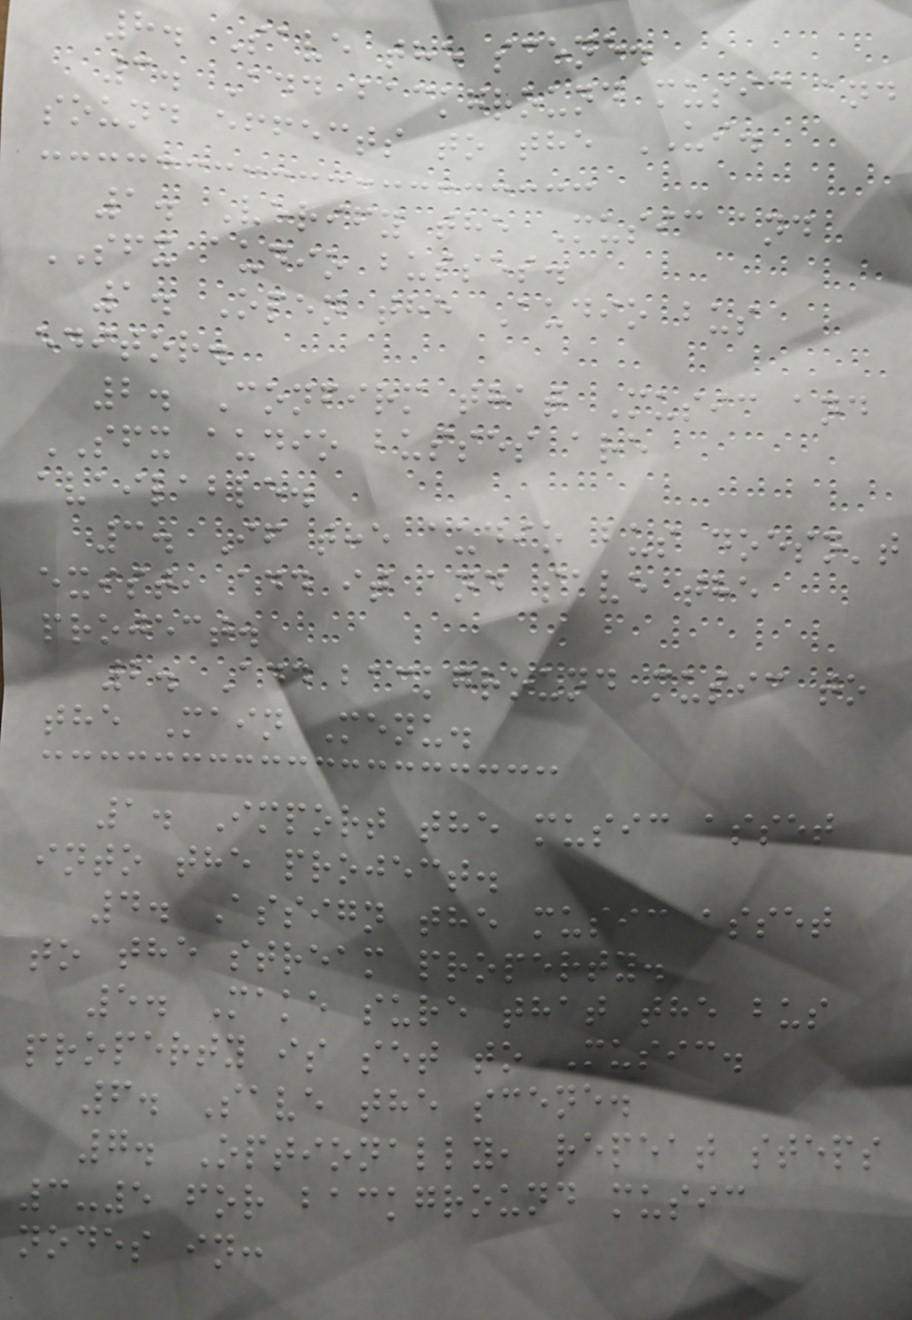8. Save the scene.
3. Add background music and
sound effects to the UI.
1. Verify the Music and
SFX audio busses.
1. Open the Audio bus
editor.
2. Confirm that Music and
SFX audio busses are
available.
3. If the audio bus doesn't
exist, add it and save the
project.
2. Add background music to
the Main Menu.
1. Import the music asset
into the project.
4. Assign the music asset
to the stream property.
5. Make sure that the bus
property is set to Music.
6. Save the scene.
7. Optionally, repeat steps
3-5 for background music
nodes in:
